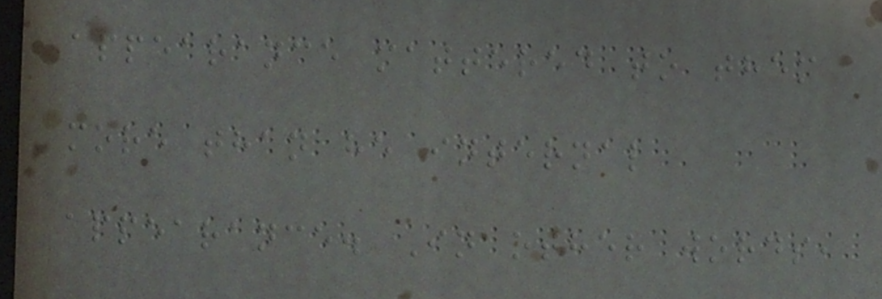appearance mattered to them
more than he internal
appearance. In other words,
